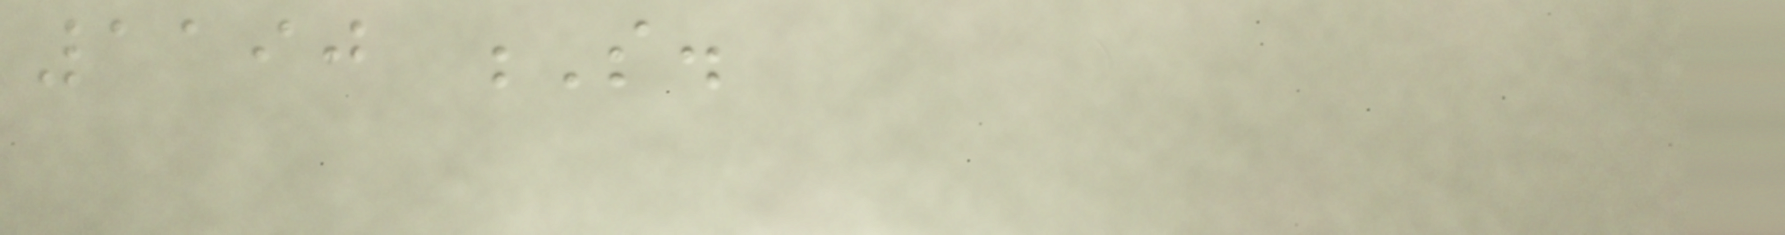1190 S.
